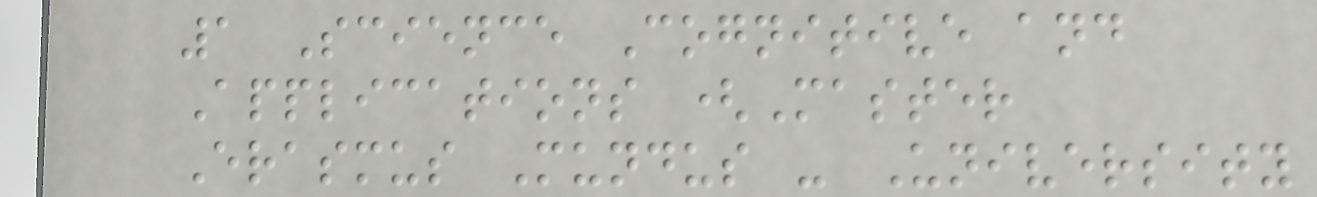1 Science Cognitive and
Applications (Master
Erasmus Mundus - University
